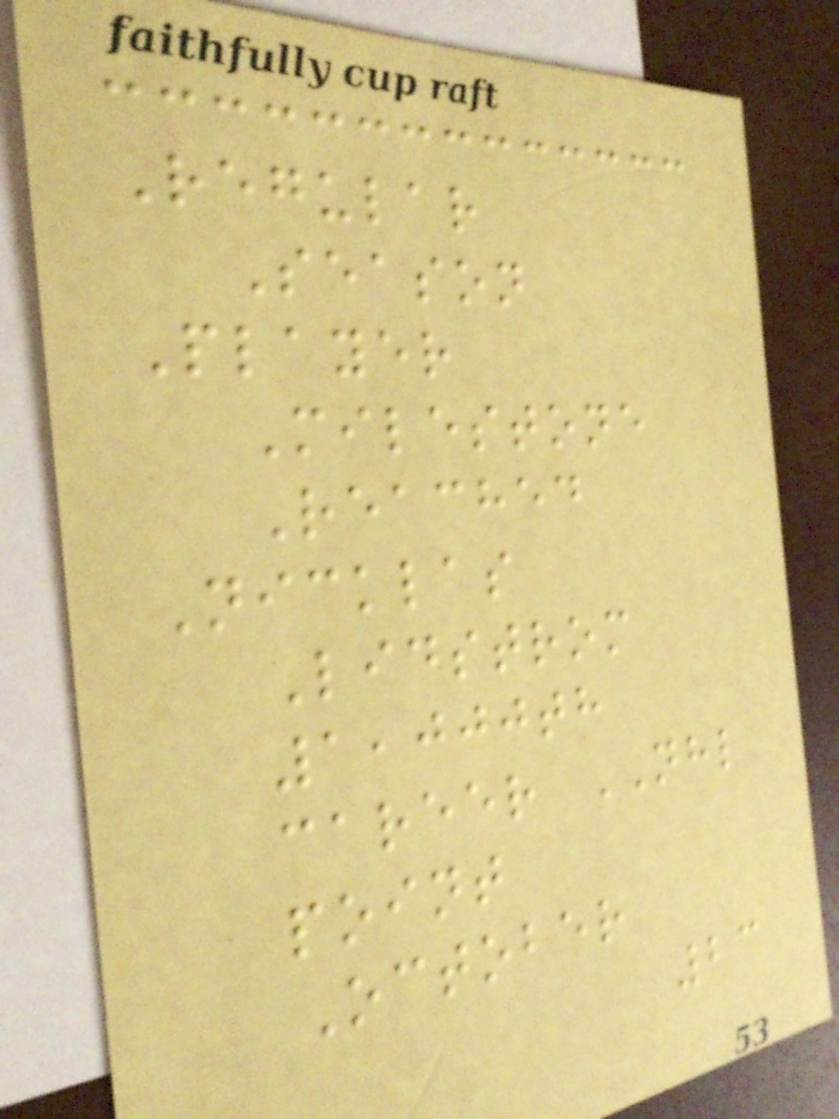Regular
Season
Player
Milestone
Reached
Nicklas
Lidstrom
1,000th
career NHL
point
October
23
